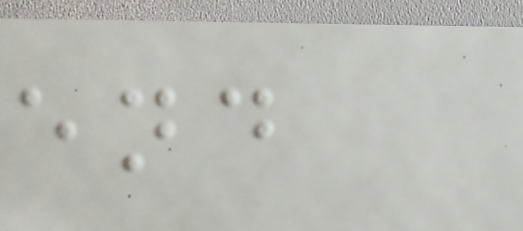end
